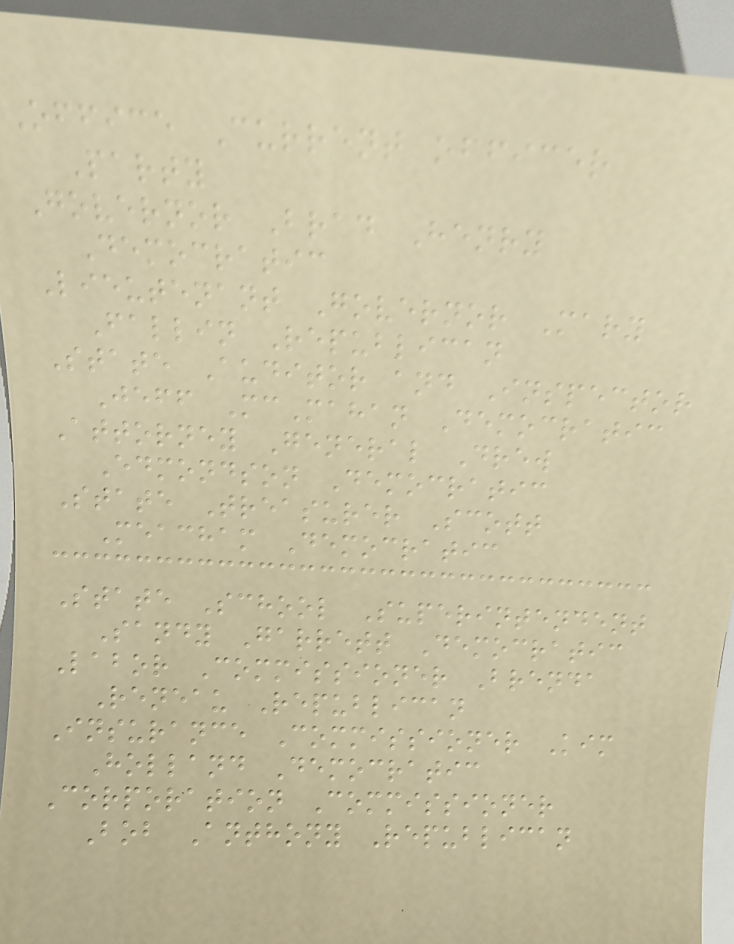Office Current officer
Party
Governor Brad Henry
Democratic
Lieutenant Governor Mary
Fallin Republican
State Auditor and Inspector
Jeff McMahan Democratic
Attorney General Drew
Edmondson Democratic
State Treasurer Scott
Meacham Democratic
State School Superintendent
Sandy Garrett Democratic
Labor Commissioner Brenda
Reneau Republican
Insurance Commissioner Kim
Holland Democratic
Corporation Commissioner
Bob Anthony Republican
